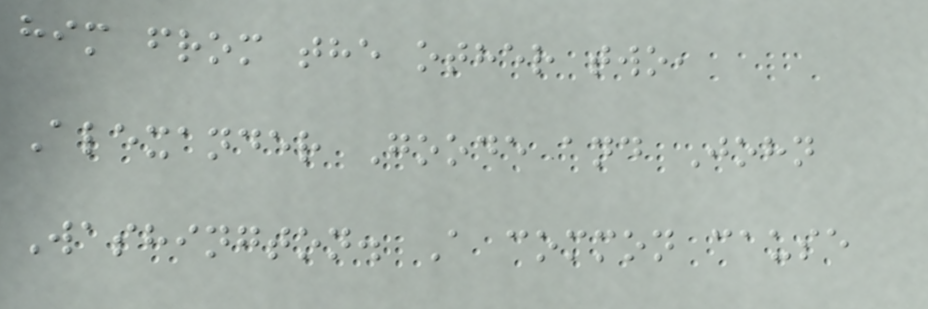him from the other two,
Alexander Goode and John
Washington. A common cause
